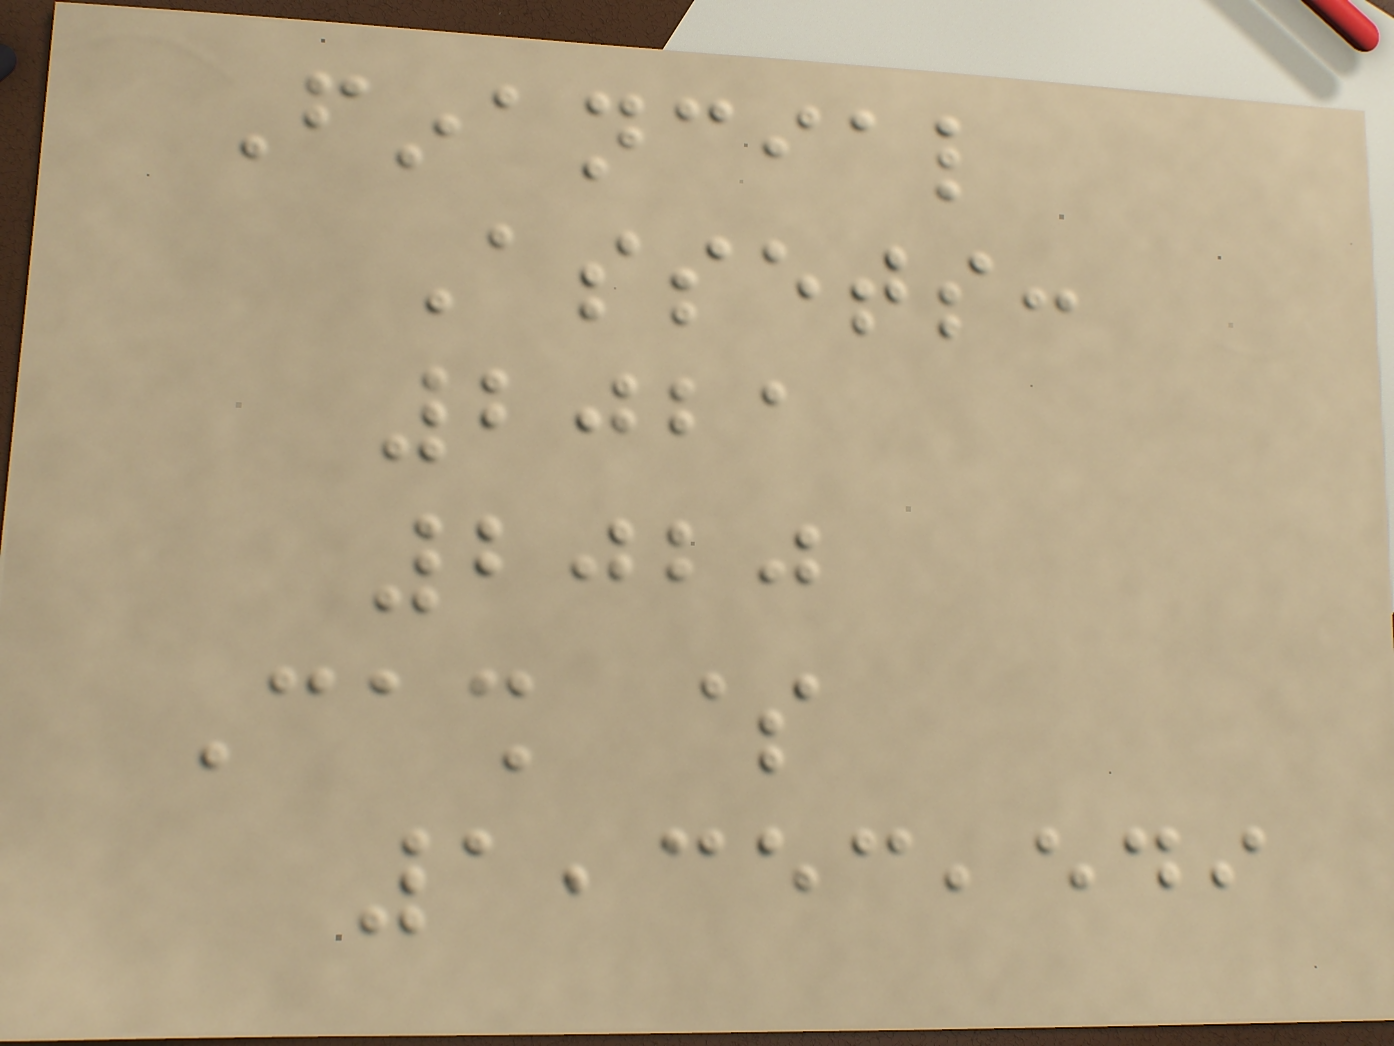Financial
Assets:
2021
2020
Cash $
1,353,549
